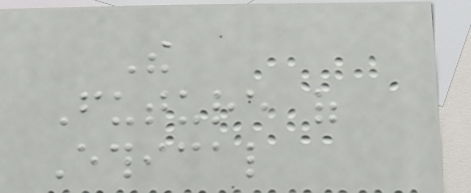The
Future of
Ethical
